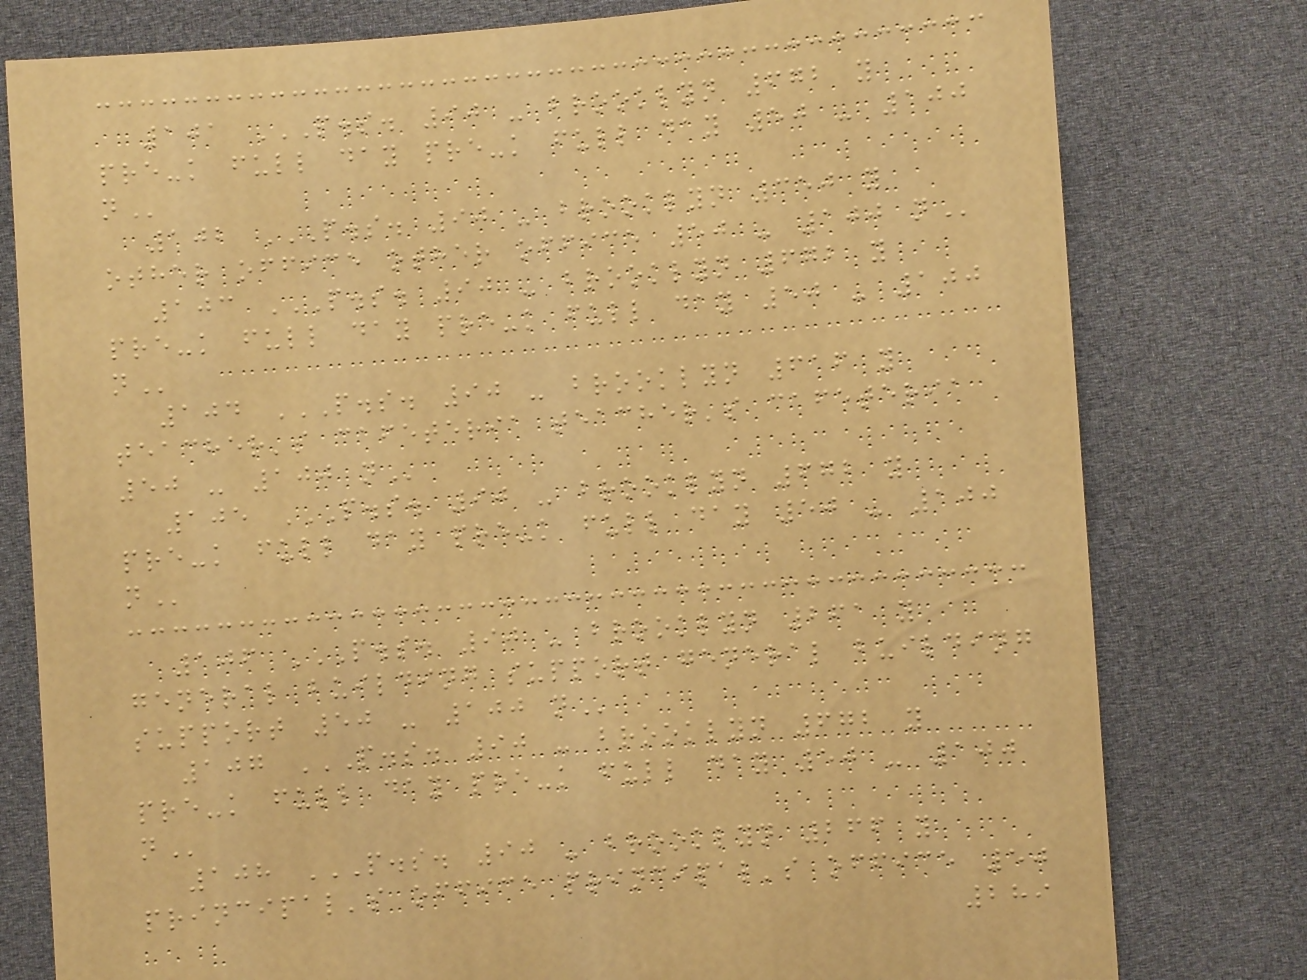101 P.S. 90 - BROOKLYN 672 Y
PRE-K FULL DAY PRE-K FULL DAY 50 - 100
N
102 P.S. 90 - BROOKLYN 350 Y
OTHER OFFICE OTHER OFFICE 50 - 100 N
103 P.S. 90 - BROOKLYN 672 Y
PRE-K FULL DAY PRE-K FULL DAY 50 - 100
N
104 P.S. 90 - BROOKLYN 616 Y
TEACHER'S CAFETERIA TEACHER'S CAFETERIA
50 - 100 N
105 P.S. 90 - BROOKLYN 672 Y
PRE-K FULL DAY PRE-K FULL DAY 50 - 100
N
106 P.S. 90 - BROOKLYN 261 Y
GENERAL BUILDING SUPPORT GENERAL BUILDING
SUPPORT 50 - 100 N
107 P.S. 90 - BROOKLYN 672 Y
PRE-K FULL DAY PRE-K FULL DAY 50 - 100
N
108 P.S. 90 - BROOKLYN 266 Y
PRINCIPAL'S OFFICE PRINCIPAL'S OFFICE 50
289
